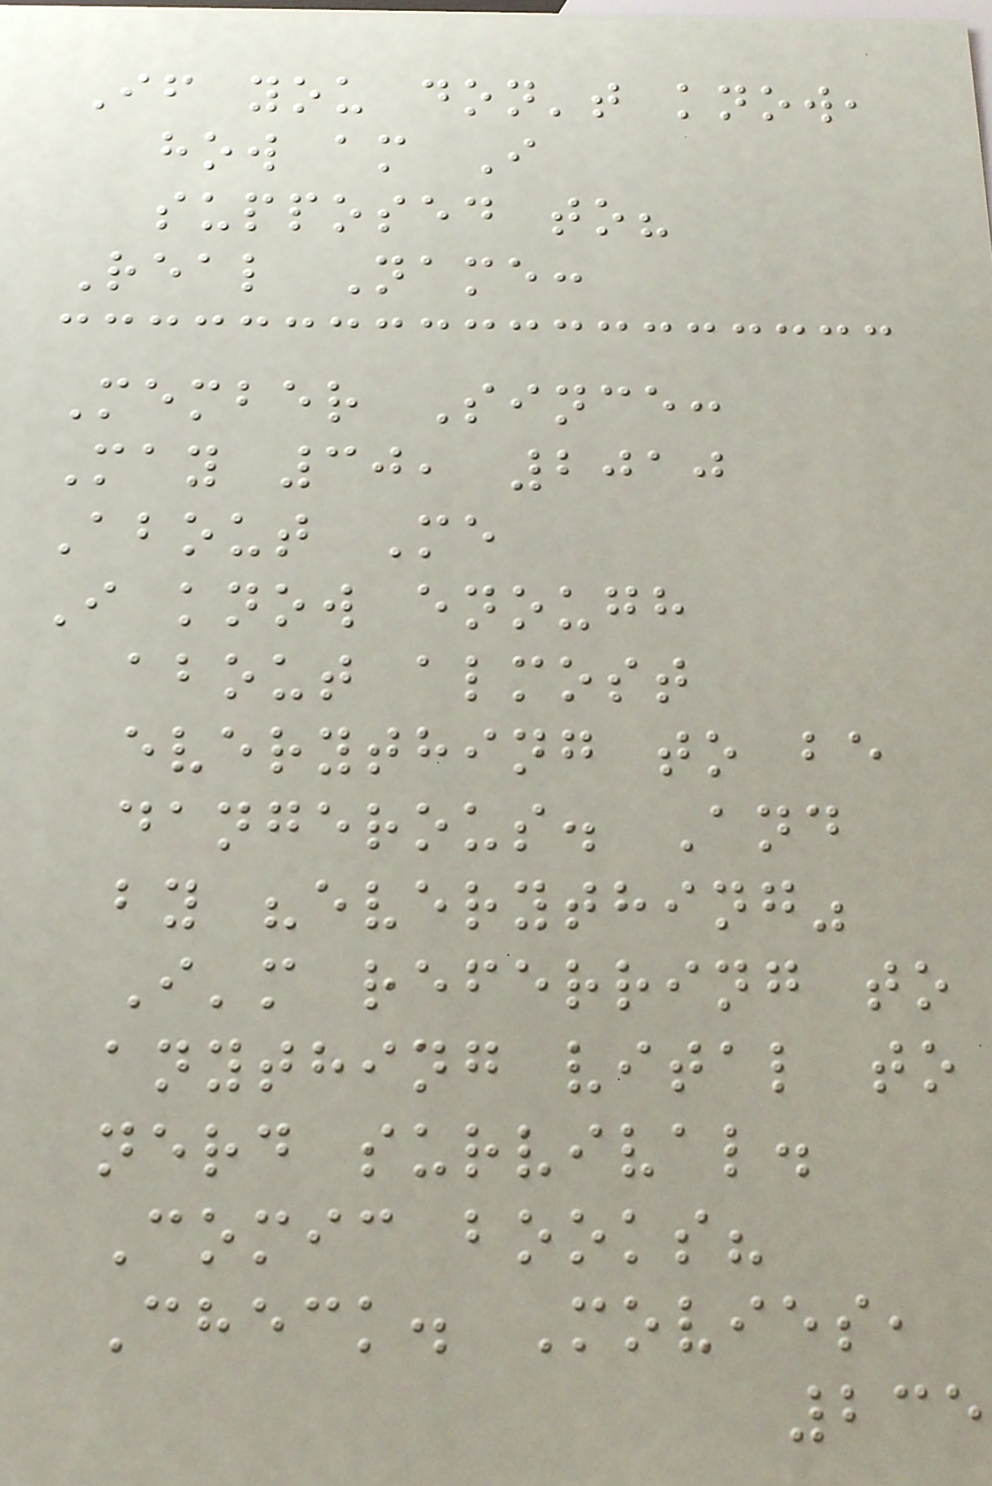If you don't know,
how am I
supposed to?
Real Name:
Member Since:
May 30, 2010
About Me
I know enough
about almost
everything to be
dangerous. And
by "everything"
I'm referring to
anything vital to
nerd survival.
Comic books?
Check. Movies,
235
